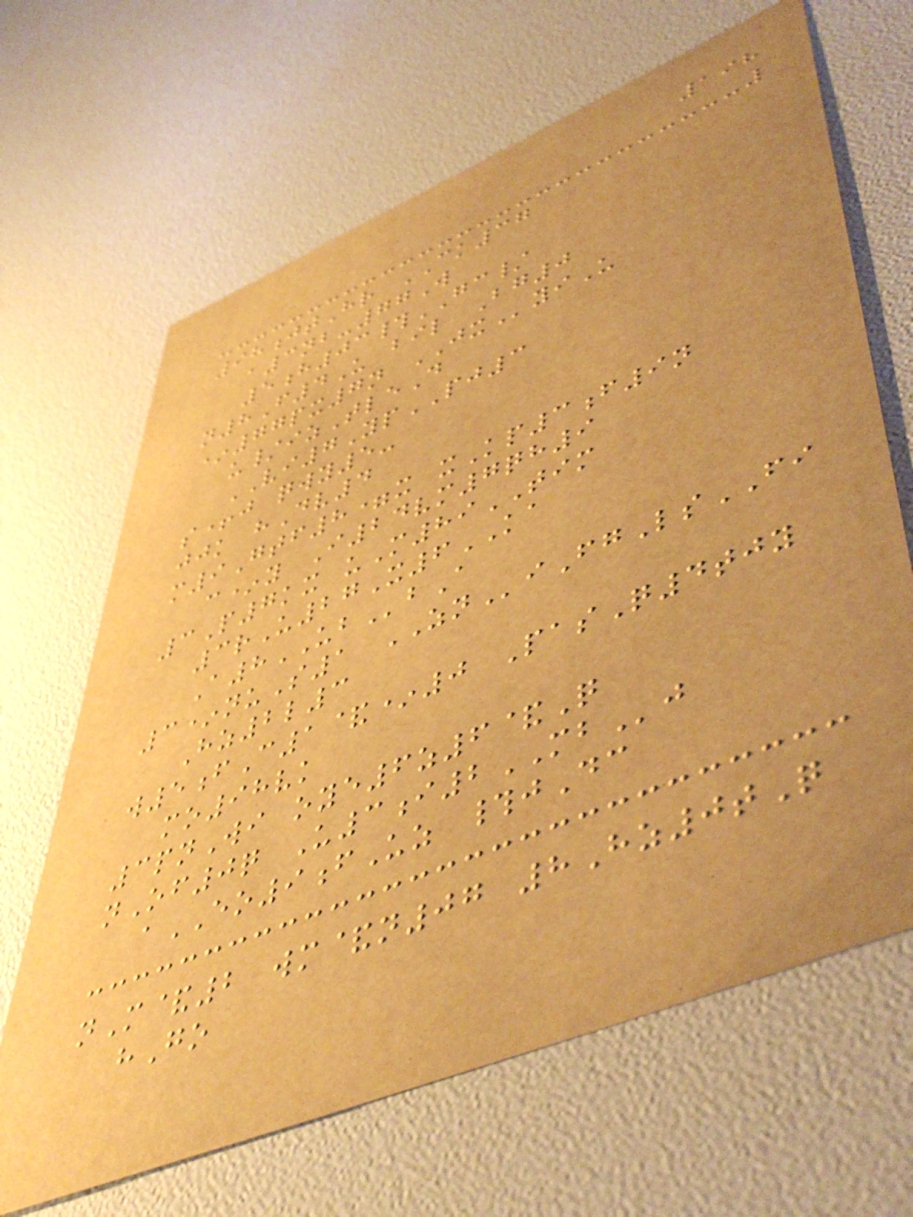198
98jtHr CK37
a3nb-77W
5h03#GC/
n8F4U bil Bg0
*77px7n JXyiU
u/izTleD
VI7YpPJ3
s+j qwy5-
jjk hDv4
m9Gtf8=x xKp3f9n
c*y I24vm7qh9
3P7kx uM89TIM
3rU27X6KA
A8UBbA
3*nuS1 ZNiFgLsFI
Hz2l3
w5fC1&*0 PasQ4tjy
mo98vk
3pnWi oye6z6&Q
nOf0q U3i2MBj
aEO9fUz #jDc
nM&2 wm&n07 8Hz0tQ
hGo
